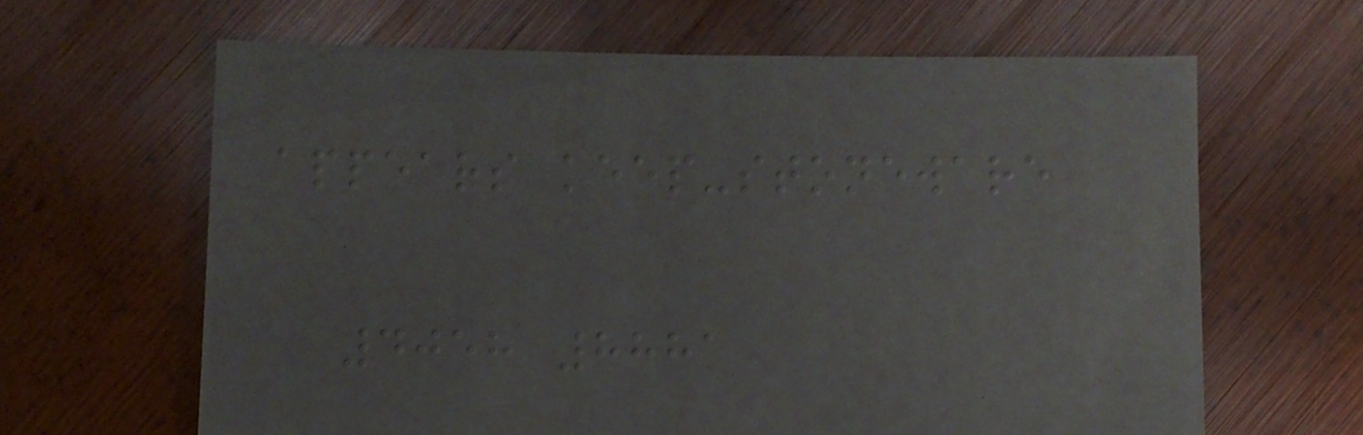appears keep-stoneware
4058 8881
